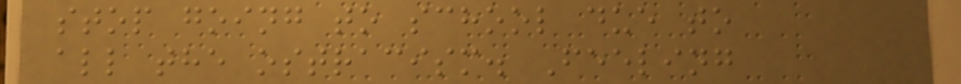stop going to school due to
all the ostracism. Feeling
